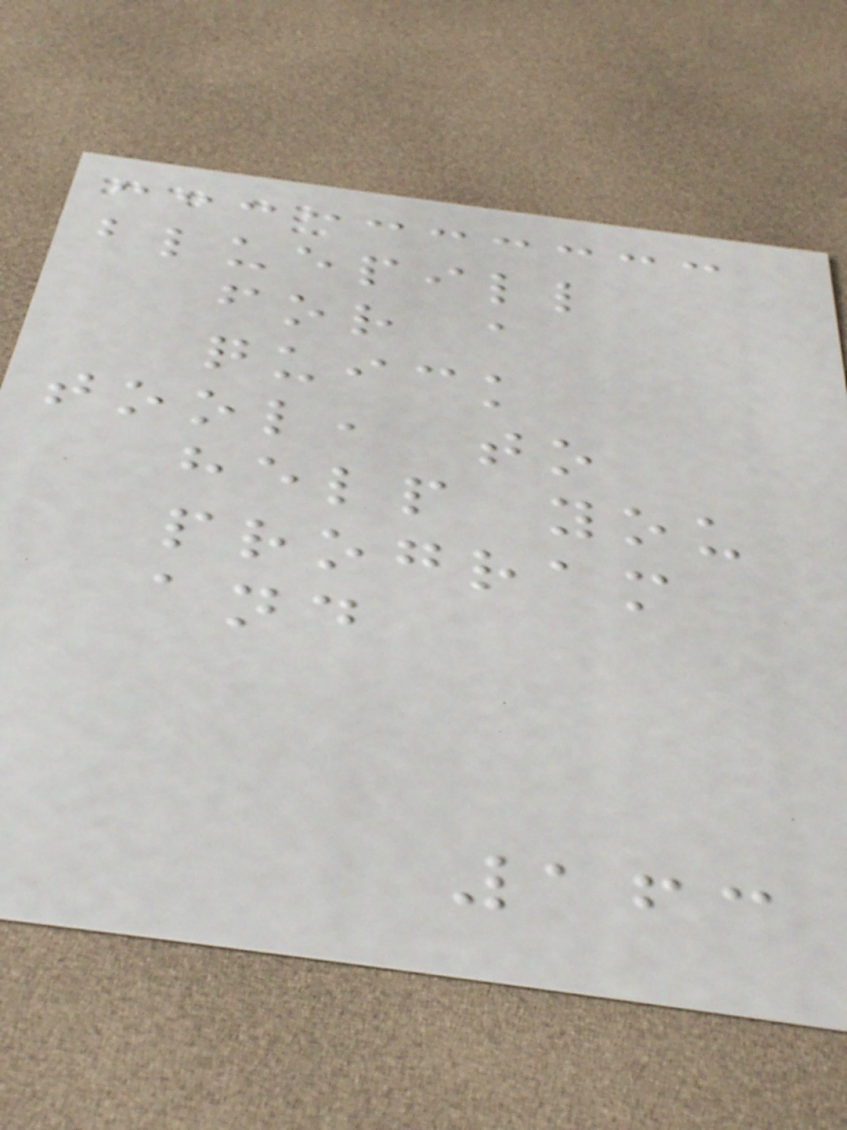bluepill
for a
quick
tool, to
help you
program
and
163
